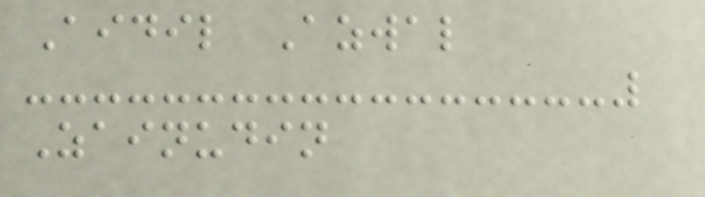Aidil Azwal
Zainudin
